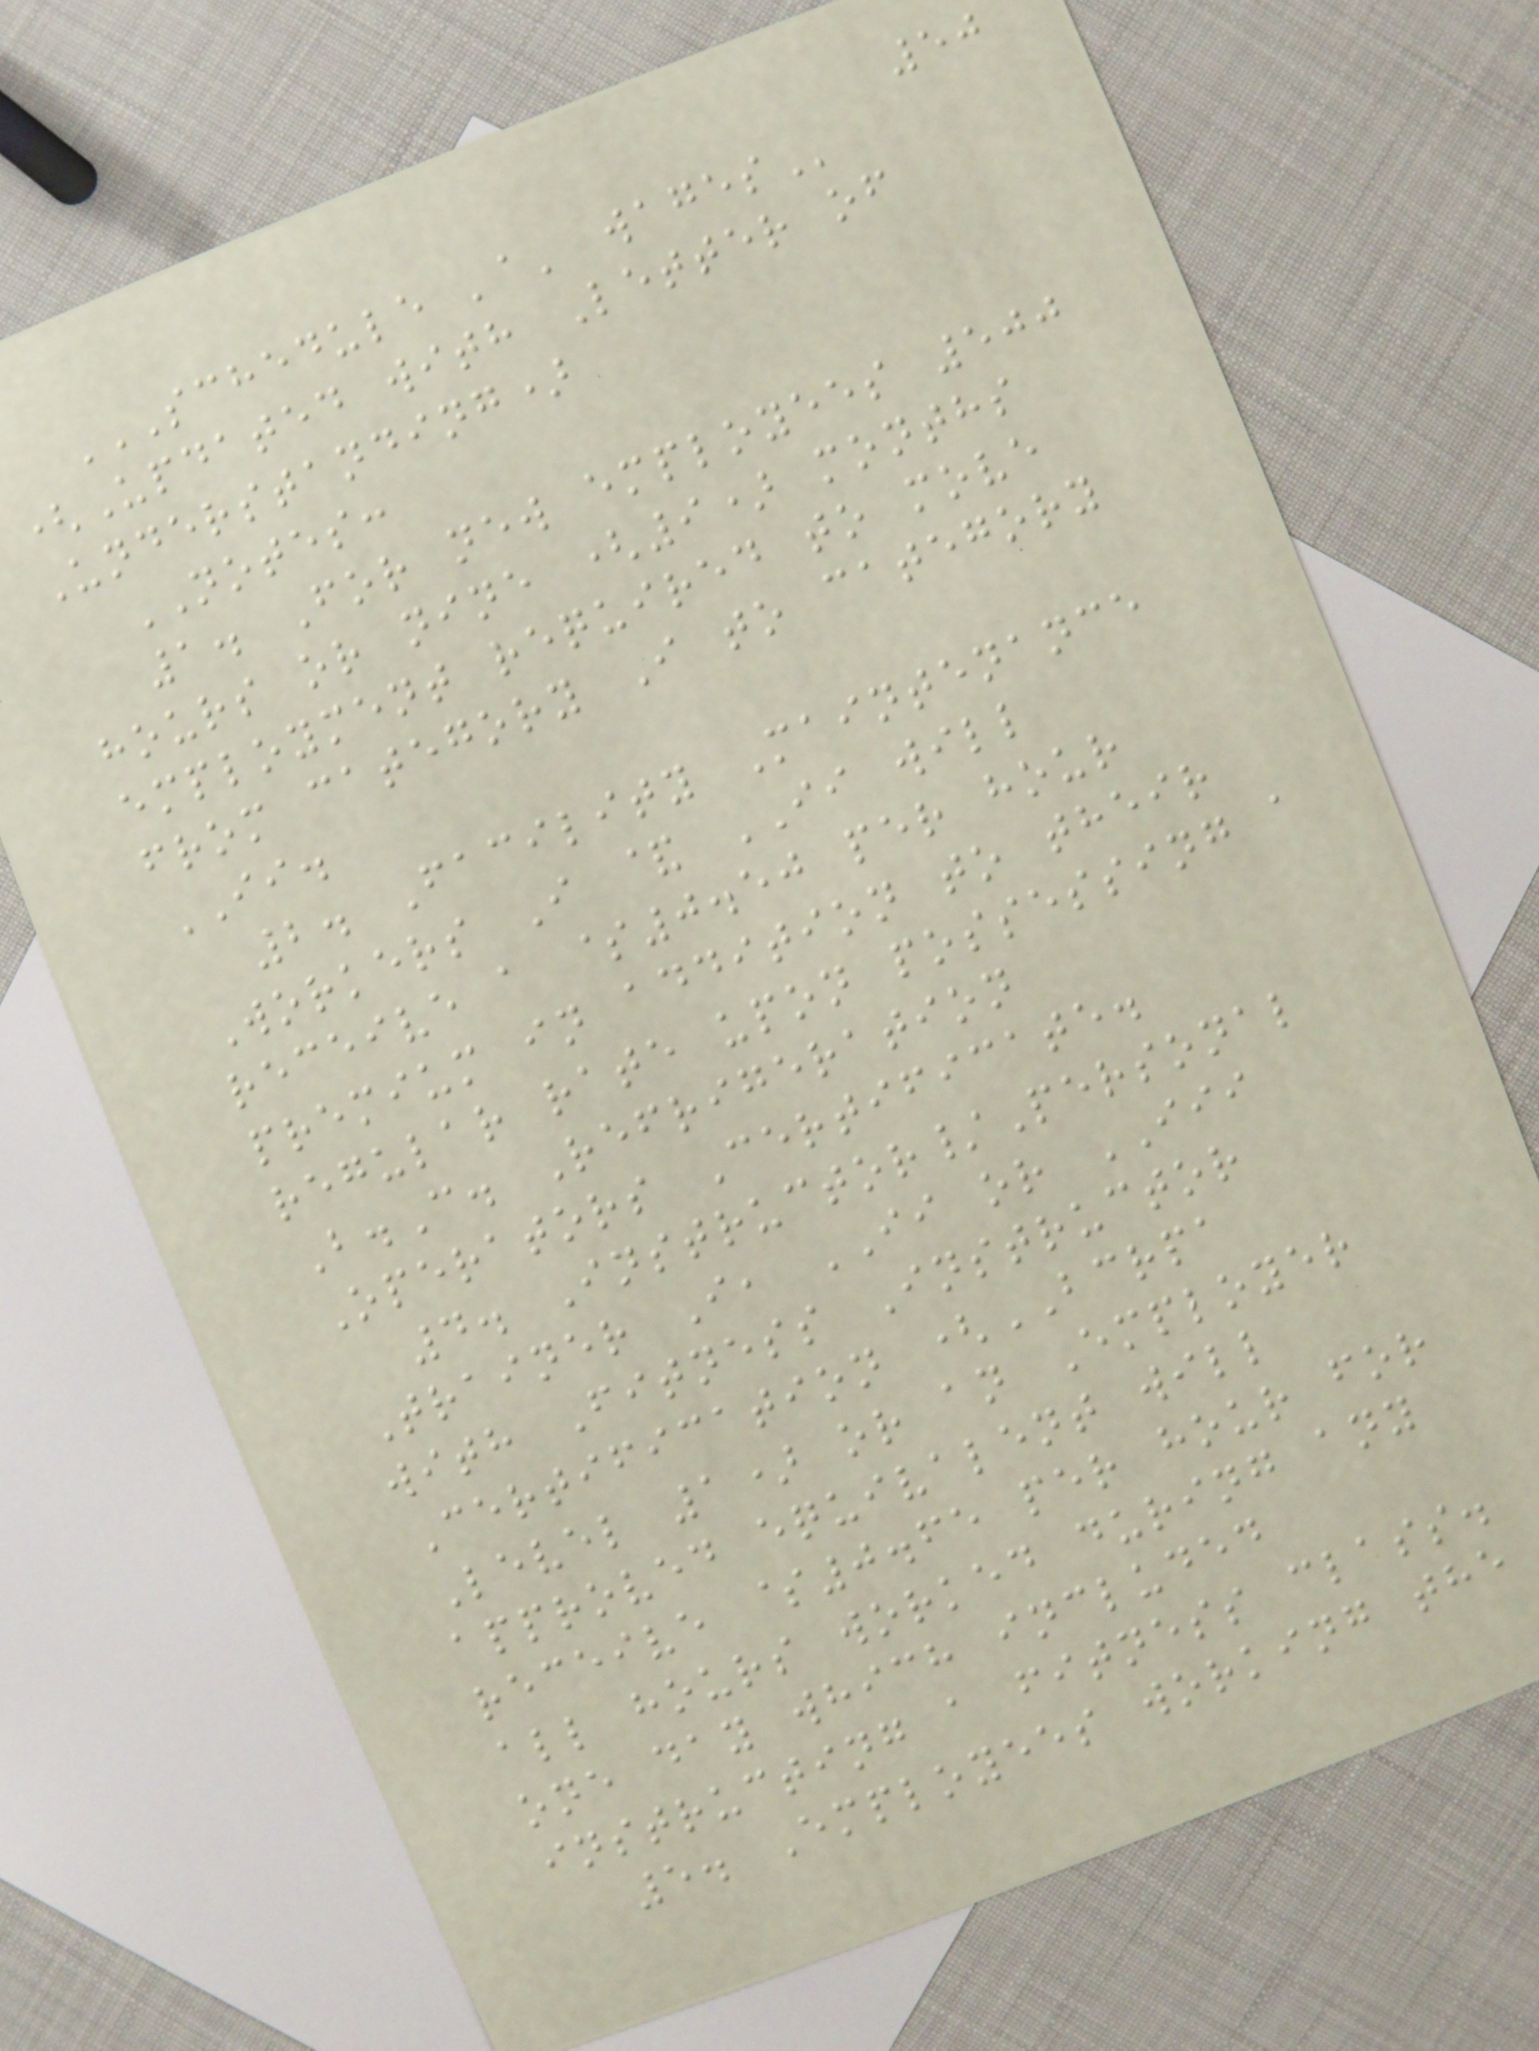50
SCHEDULE 'A' WAGES
(Updated with Letter of
Understanding)
NOTES:
1. For new employees 500
hours or nine (9) months
employment required to move
from category I to category
II.
2. Facility Maintenance
Workers I & II will
receive a $0.50 per hour
premium in addition to their
regular rate upon possessing a
B.C. Refrigeration
Operators Certificate.
4. Instructor/Personal
Trainer I, II or III
with Fitness Instructor
Certification (BCRPA
Level 1) or an Employer
approved equivalent will
receive $0.65 per hour for
all hours worked during any
one day which included
instructing a fitness class.
5. Employees working the
